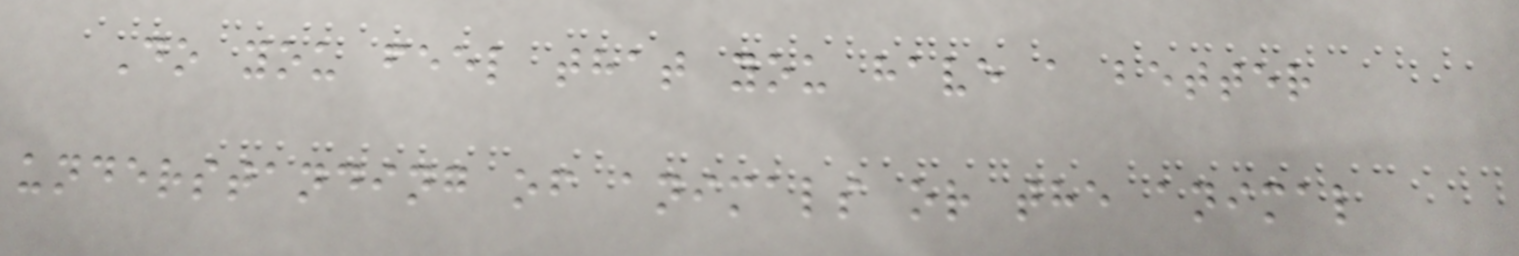Do you feel that you have a better
understanding of animals or the animal
